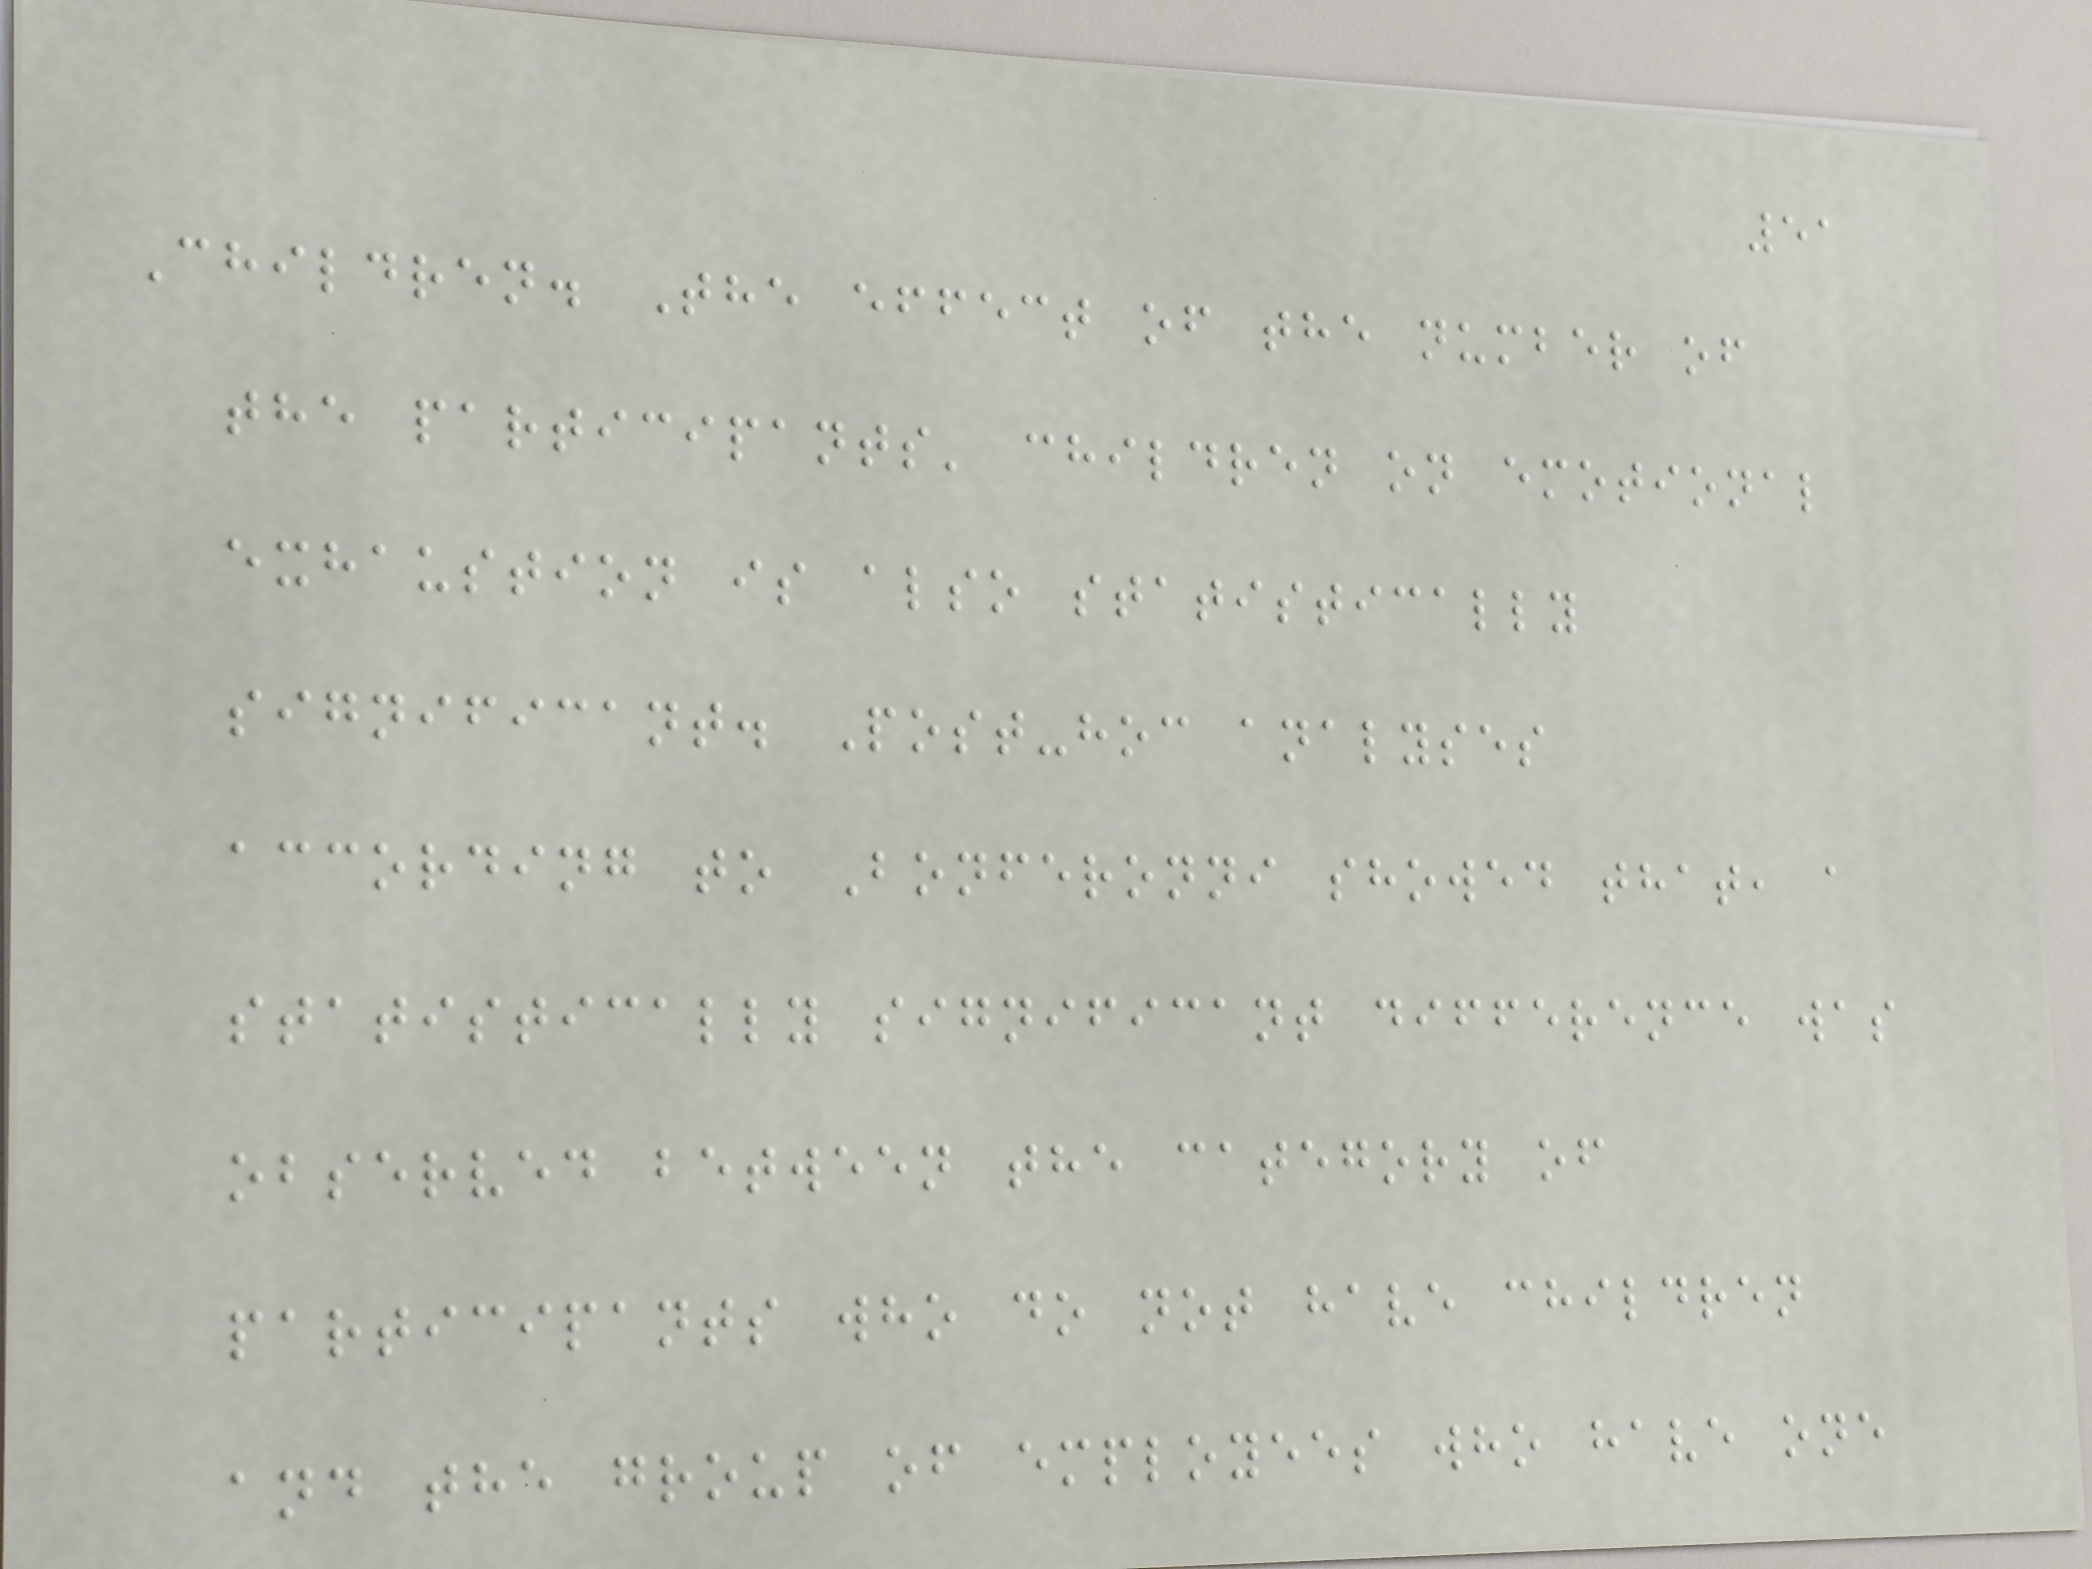51
Children. The effect of the number of
the participants' children on emotional
exhaustion is also statistically
significant. Post-hoc analyses
according to Bonferonni showed that, a
statistically significant difference was
observed between the category of
participants who do not have children
and the group of employees who have one
